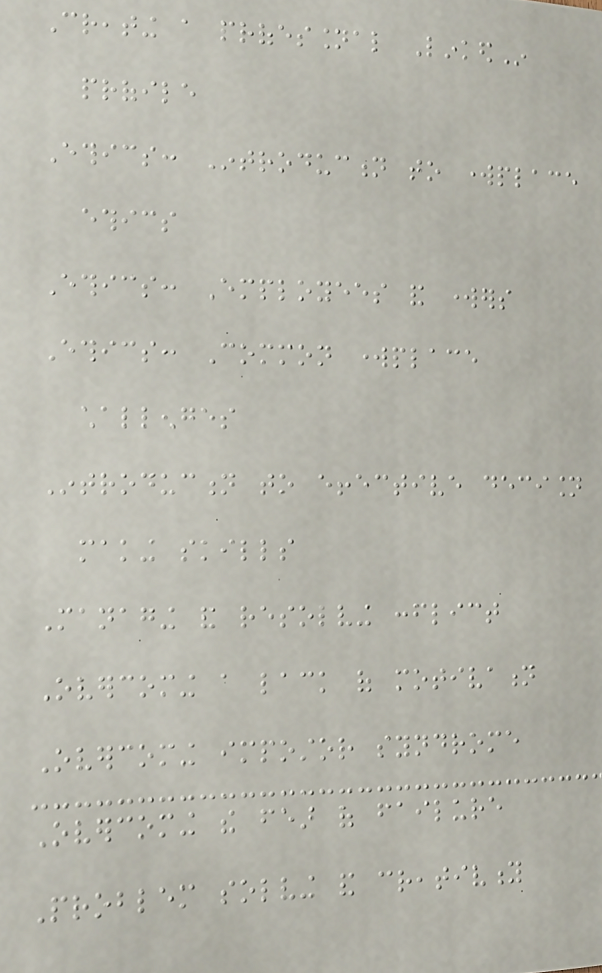Creating a professional LinkedIn
profile
Ethics: Introduction to workplace
ethics
Ethics: Employees and workers
Ethics: Common workplace
challenges
Introduction to effective decision
making skills
Managing and resolving conflict
Overcoming a lack of motivation
Overcoming impostor syndrome
Overcoming the fear of failure
Problem solving and creativity
